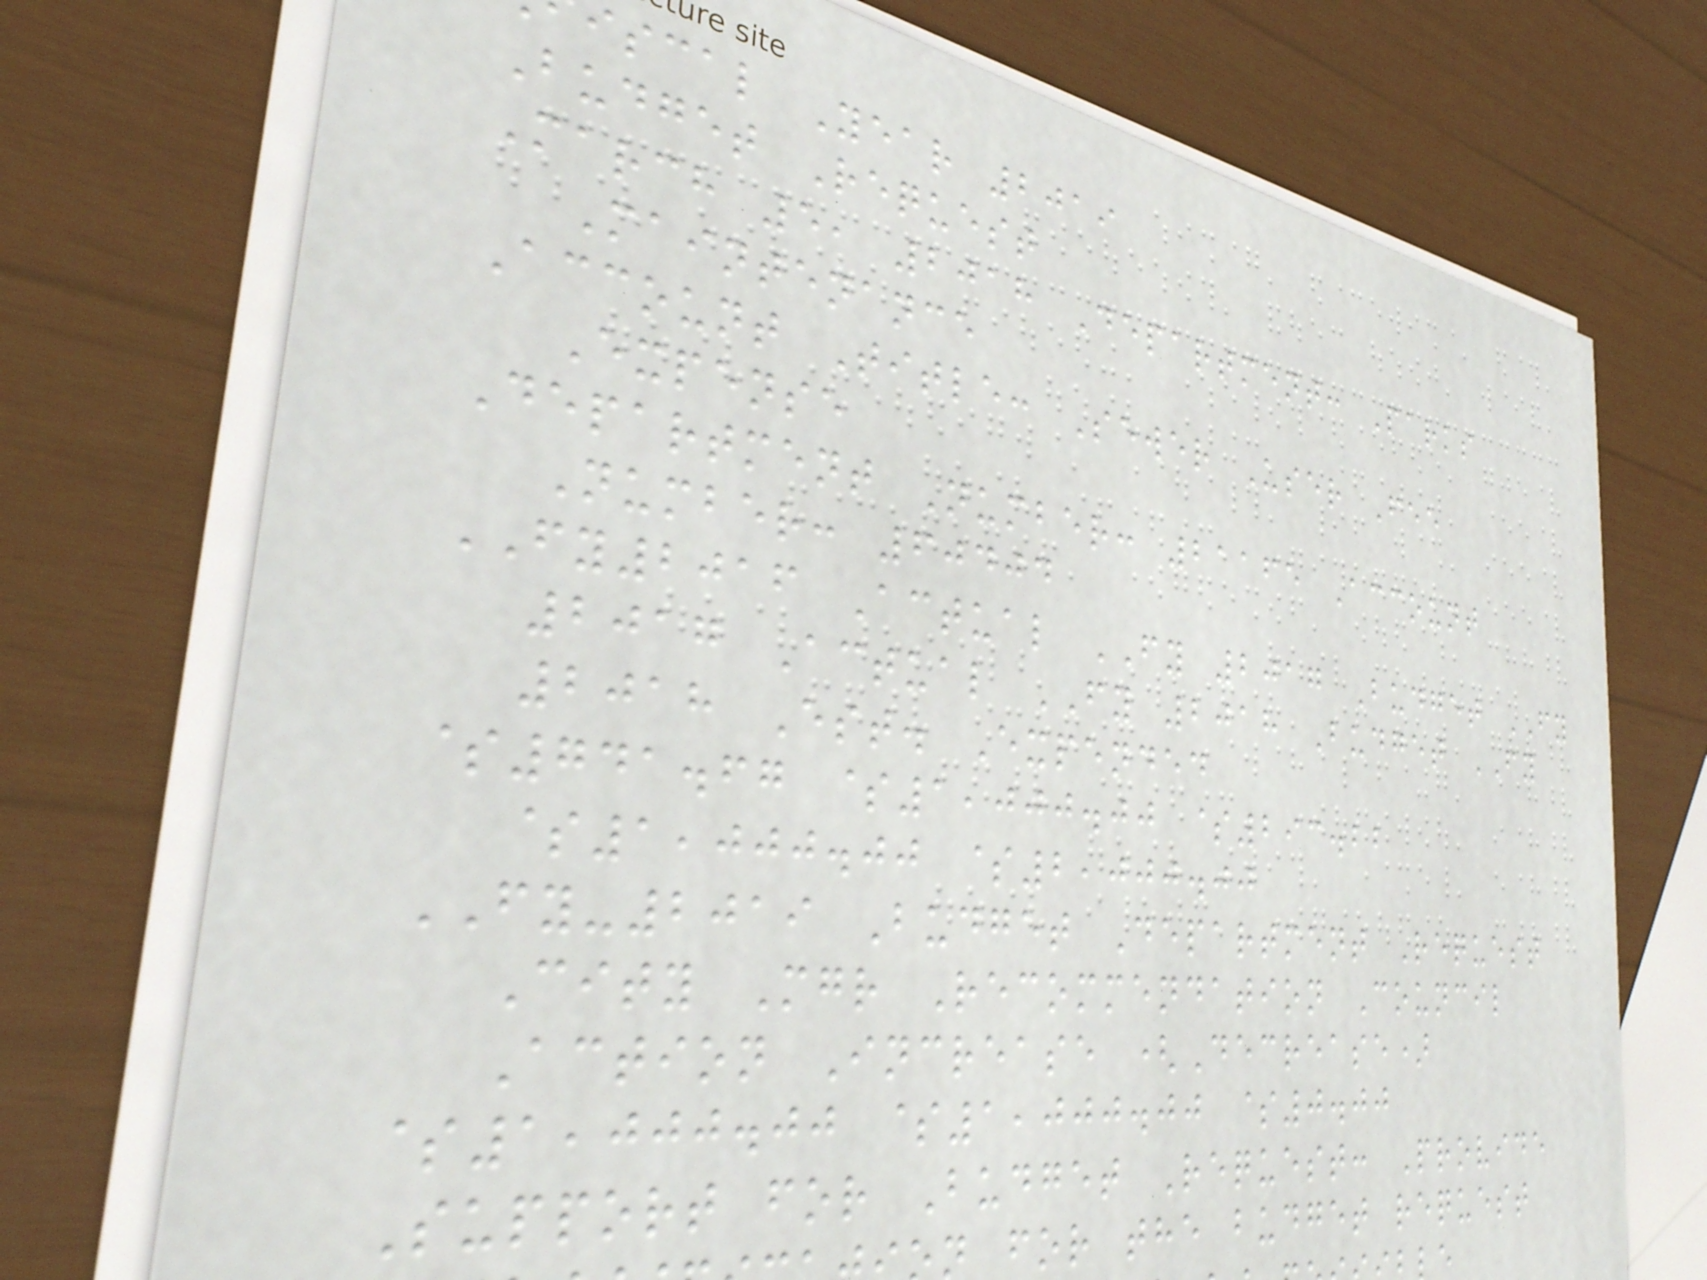iscal Year 2019
Budget Request
March 5, 2018 Department: Parks
Maintenance
Account Title: Sewer User Fee
Expense
Department Number: 21165 Account
Number: 60404
FY2016 Actual FY 2017 Budget FY
2017 Actual FY 2018 Budget FY
2018 Est. Expended
$741.67 $1,000.00 $293.22
$1,000.00 $2,000.00
FY-2019 Budget Department Request
City Mgr Recommendation Council
Action Increase (Decrease)
$1,000.00 $1,000.00 $0.00
Support for Budget Request: Provide
for the budget request
